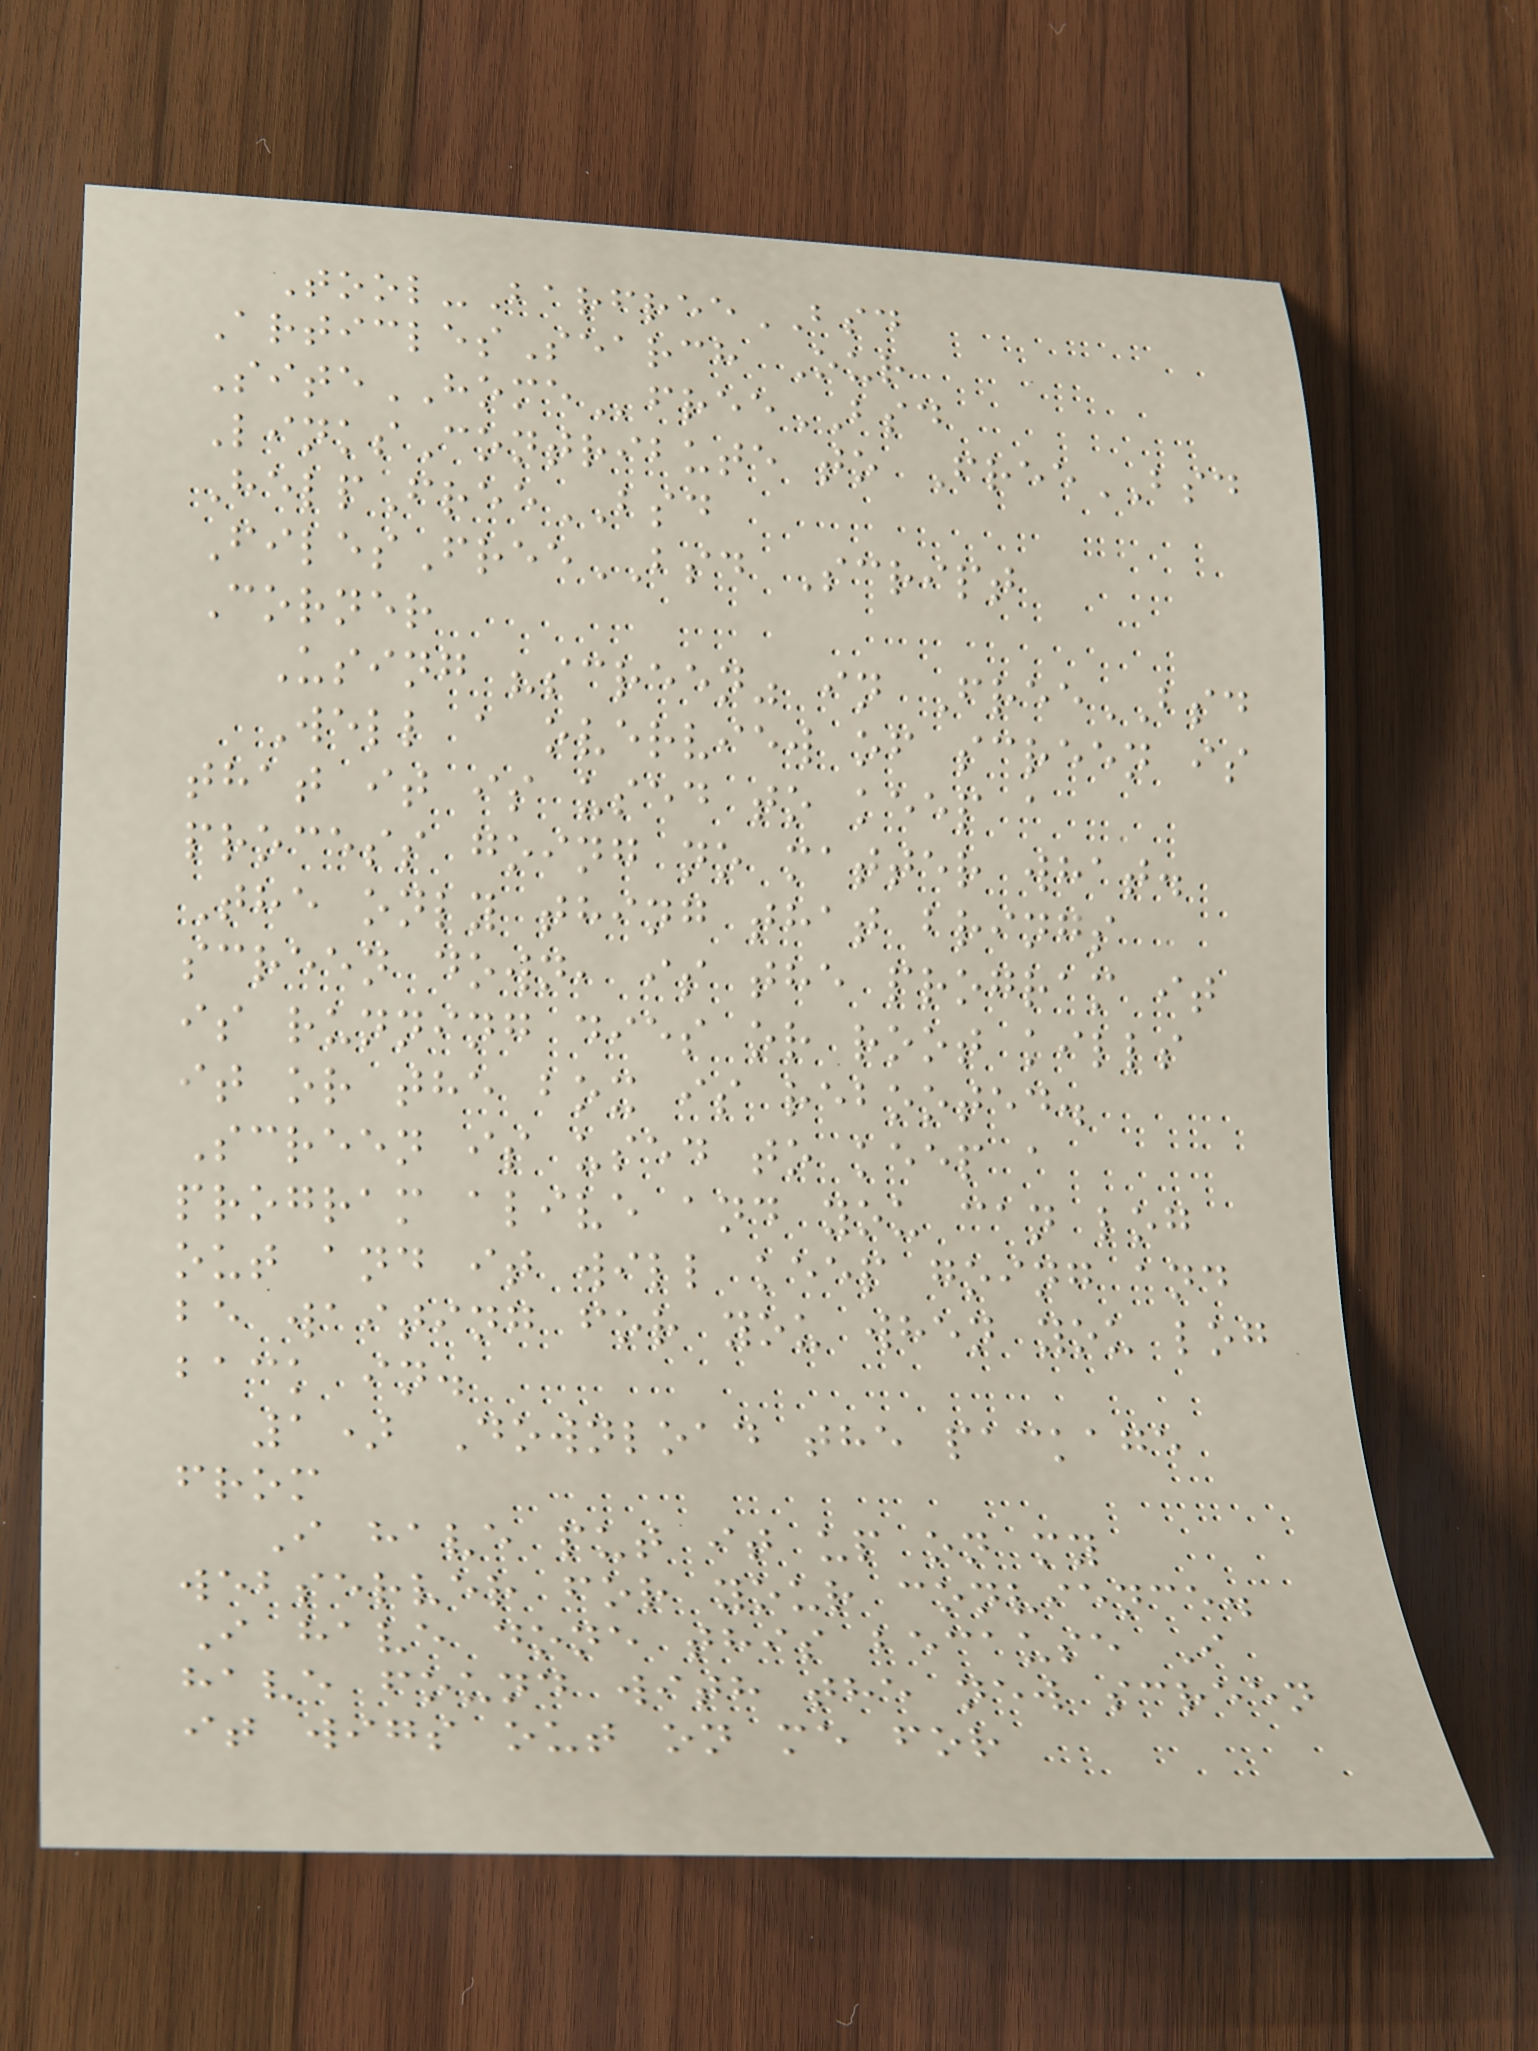Tool-BarfreeBSD
ArticlesSearch Our
SiteHOMEfreeBSD
LinksContribute to FreeBSD
HelpFreeBSD
FilesFreeBSD Script
Corner
Using "screen" in FreeBSD
Well a overview of screen is
that it is used to keep a
process going no matter what.
The only thing that brings
screen down, is the program it
is running dies or root kills
it or the box is rebooted.
Screen is used to keep a
program alive and you can log
out and it will keep going and
be waiting for you when you log
back in.
1) Download the package
from
I have put it up on my
webserver for your convience.
I have done this because I
have found with the new screen
it wigs out on me for
